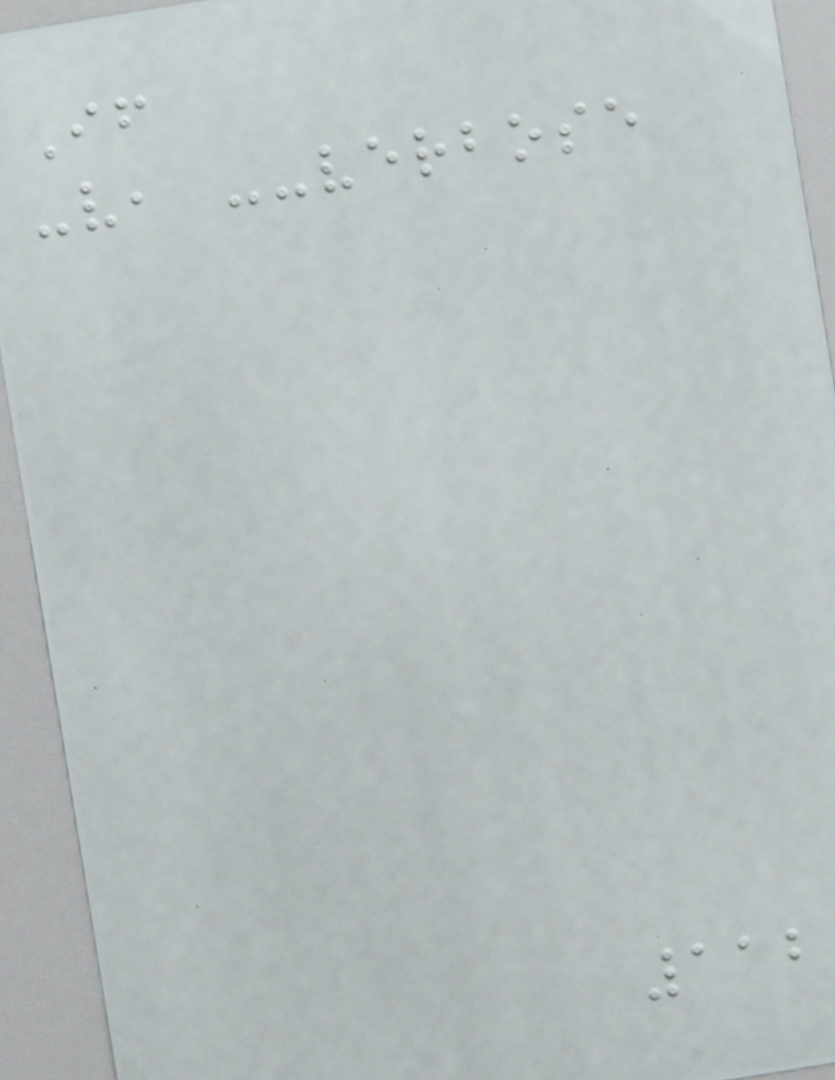If
-v, --verbose
112
